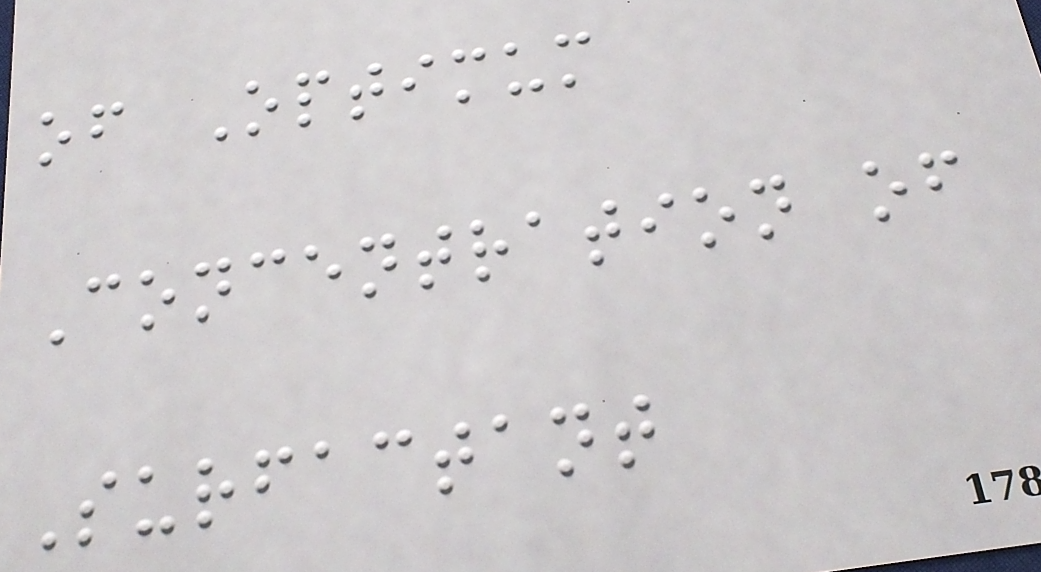of Optimum
Concentration of
Surfactant
